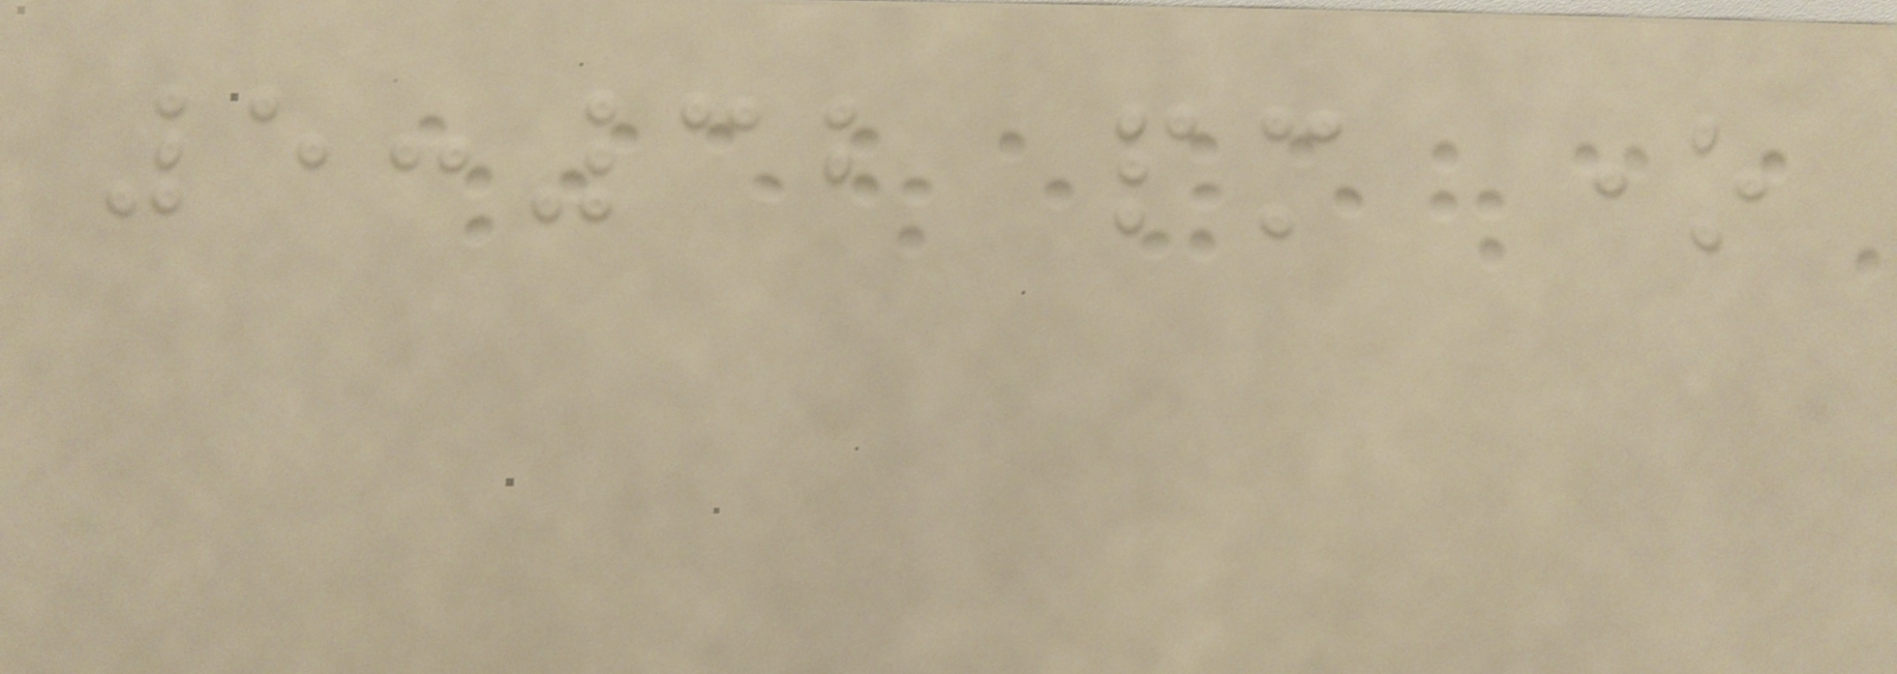5:32 pm one
